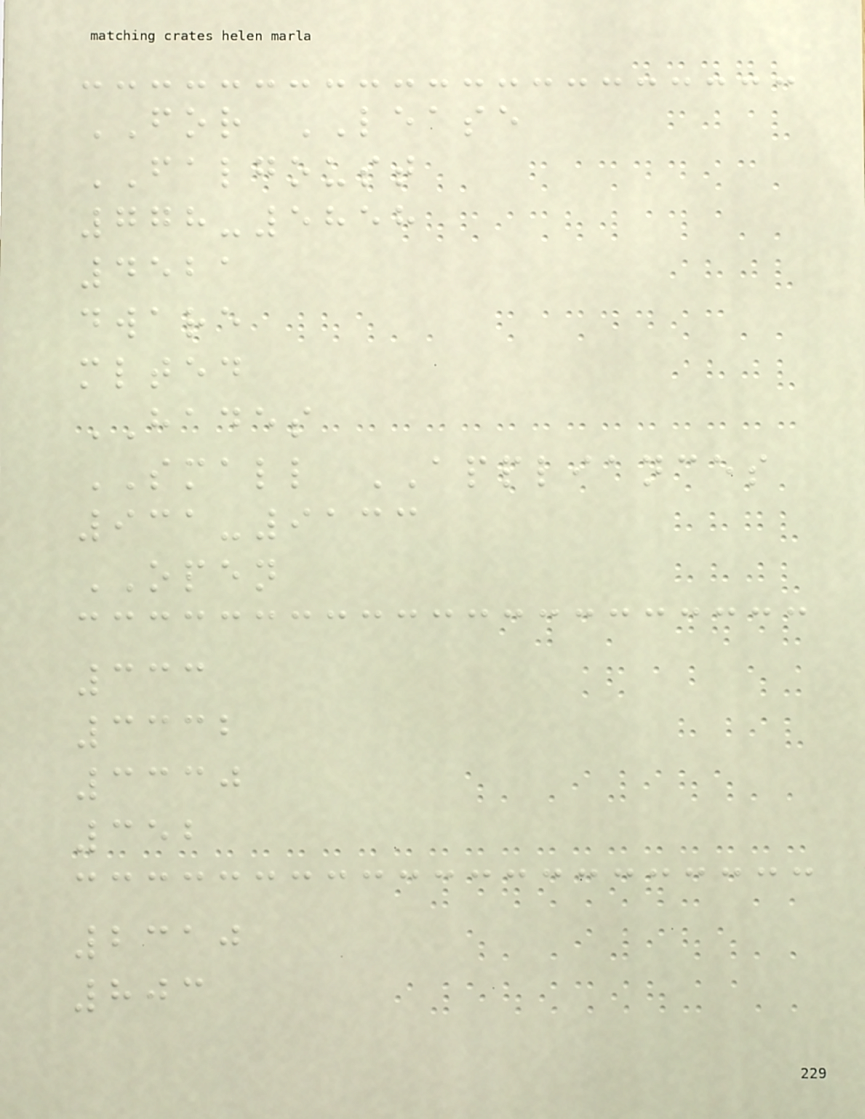FOR LEASE
FALGOUST
778-5858
4521
dware
mlted
HADES
SMALL APPLIANCES
931-9133
OPEN
333
3332
3330
352
2310
803
